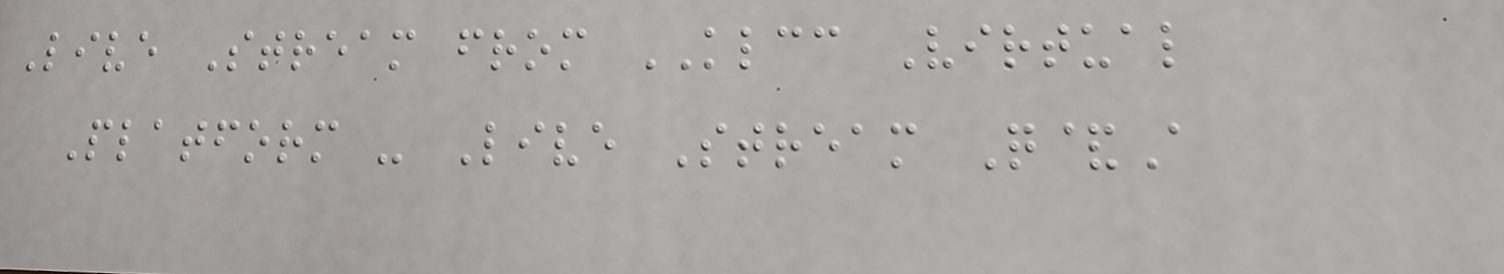Live Stream from KLCC Virtual
Platform - Live Stream Q&A
